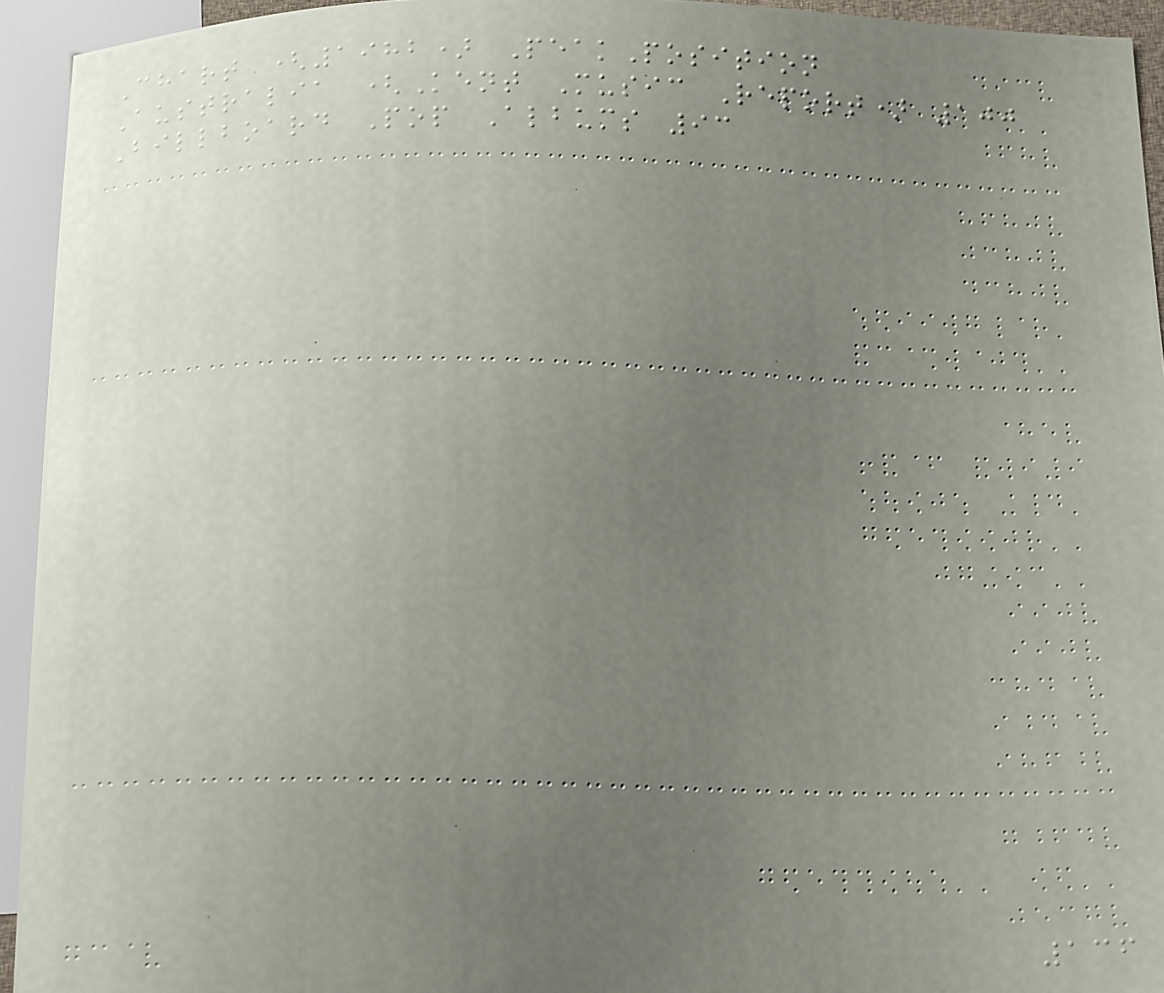Chart (1982) PeakPosition
Australia (Kent Music Report) 100
Billboard Pop Albums 93
136
